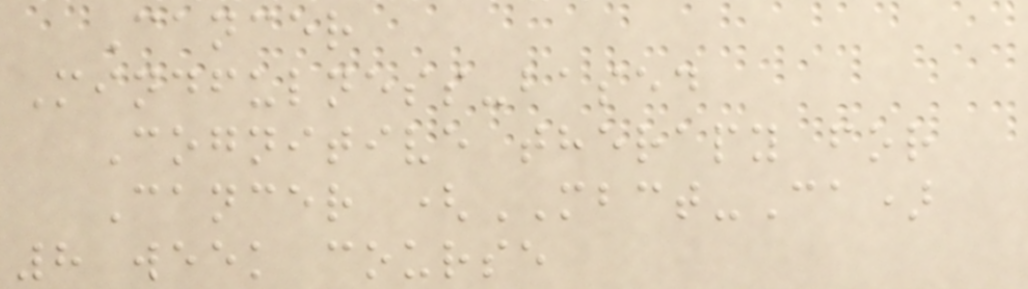Cancer
Mindfulness-based
Cognitive therapy for
Cancer (MBCT-Ca)
8 week course
